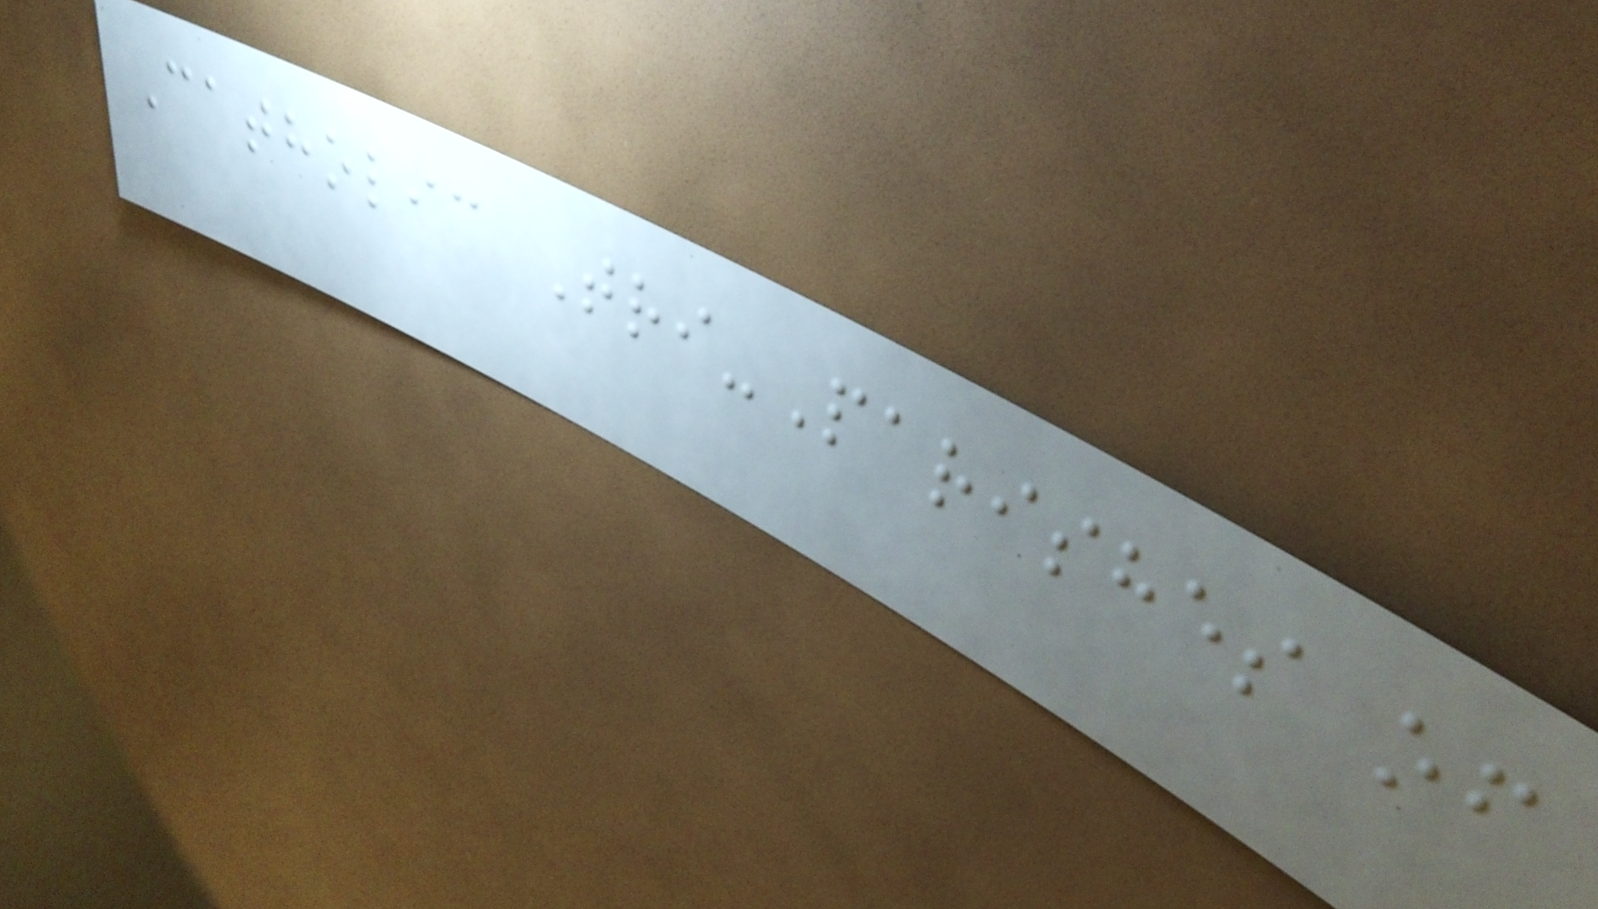Catholic Tri-Parishes of
